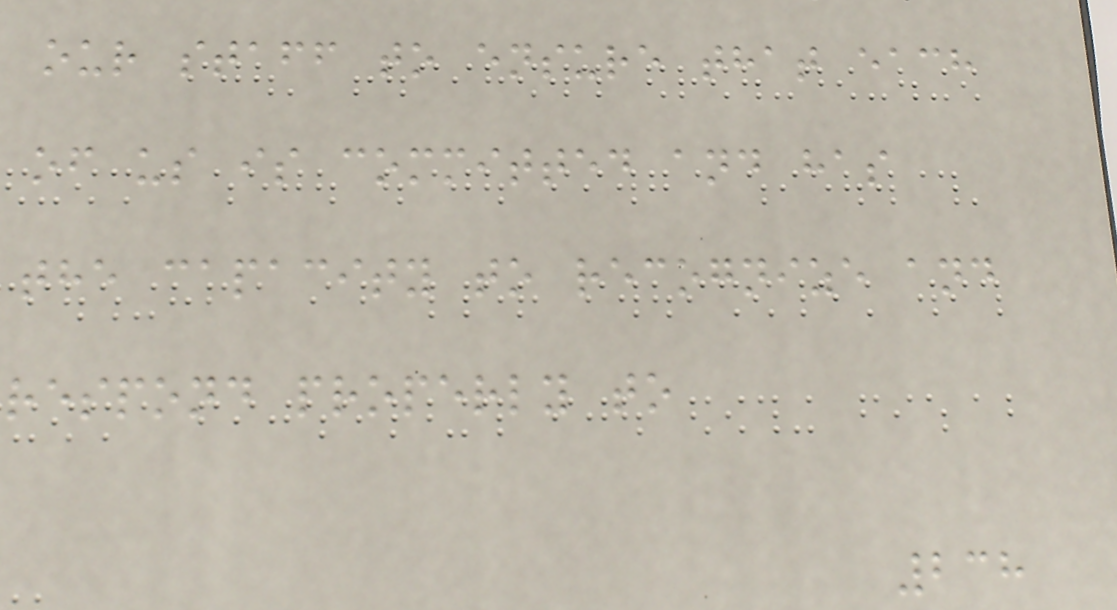our staff to ensure that each
of us is committed and has
the capacity to recognize and
respond properly to
238
